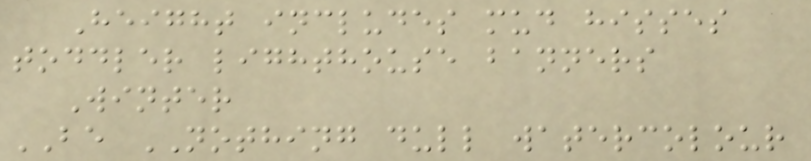Height includes mud hisses
toddler lighthouse banners
Winter
BE NOTHING dull watercolour
